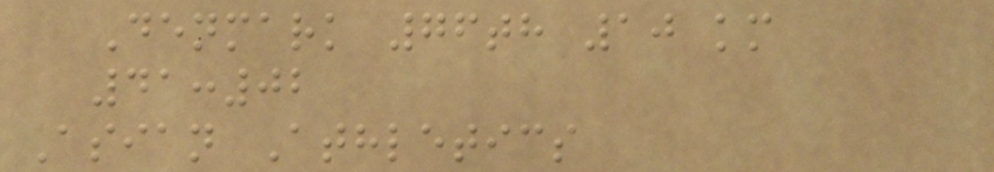Denmark 76th 10 km
41:02
Asian Athletics
